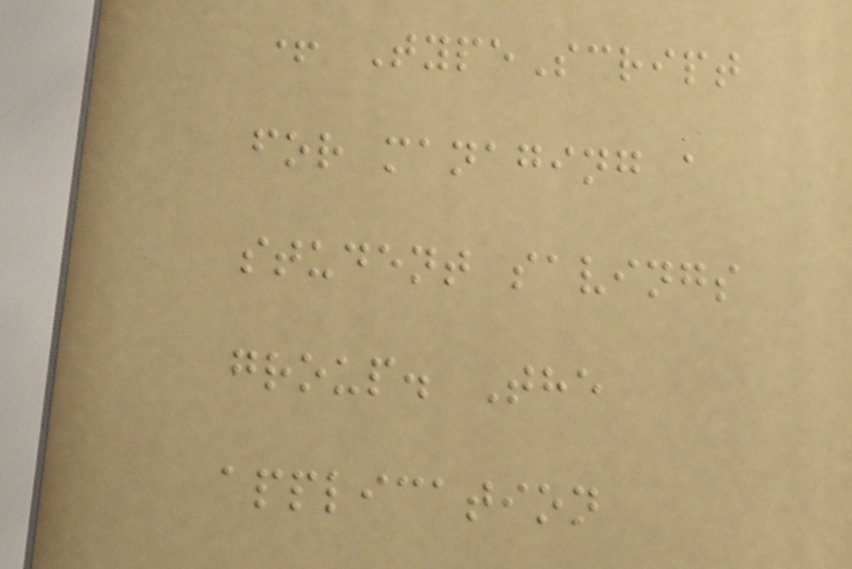+ TypeScript
for managing a
student savings
group. The
application
